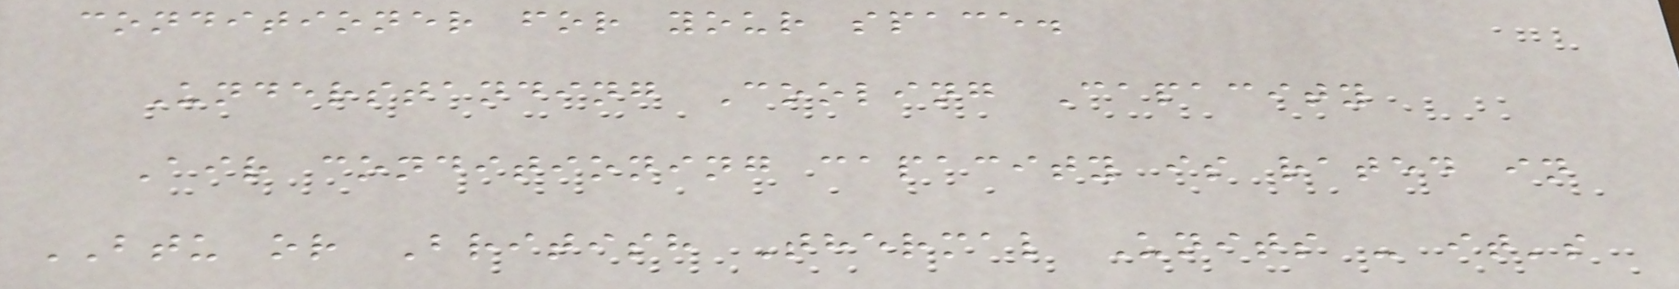conditioner for your space.
Understanding Cooling Capacity
Air conditioning capacity is rated in
BTU or British Thermal Units - it's
